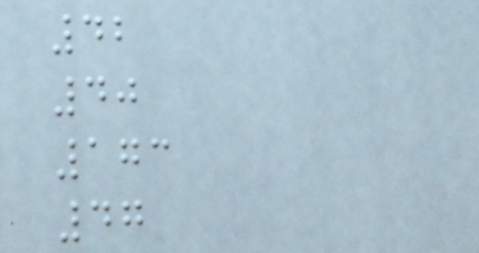42
40
173
47
